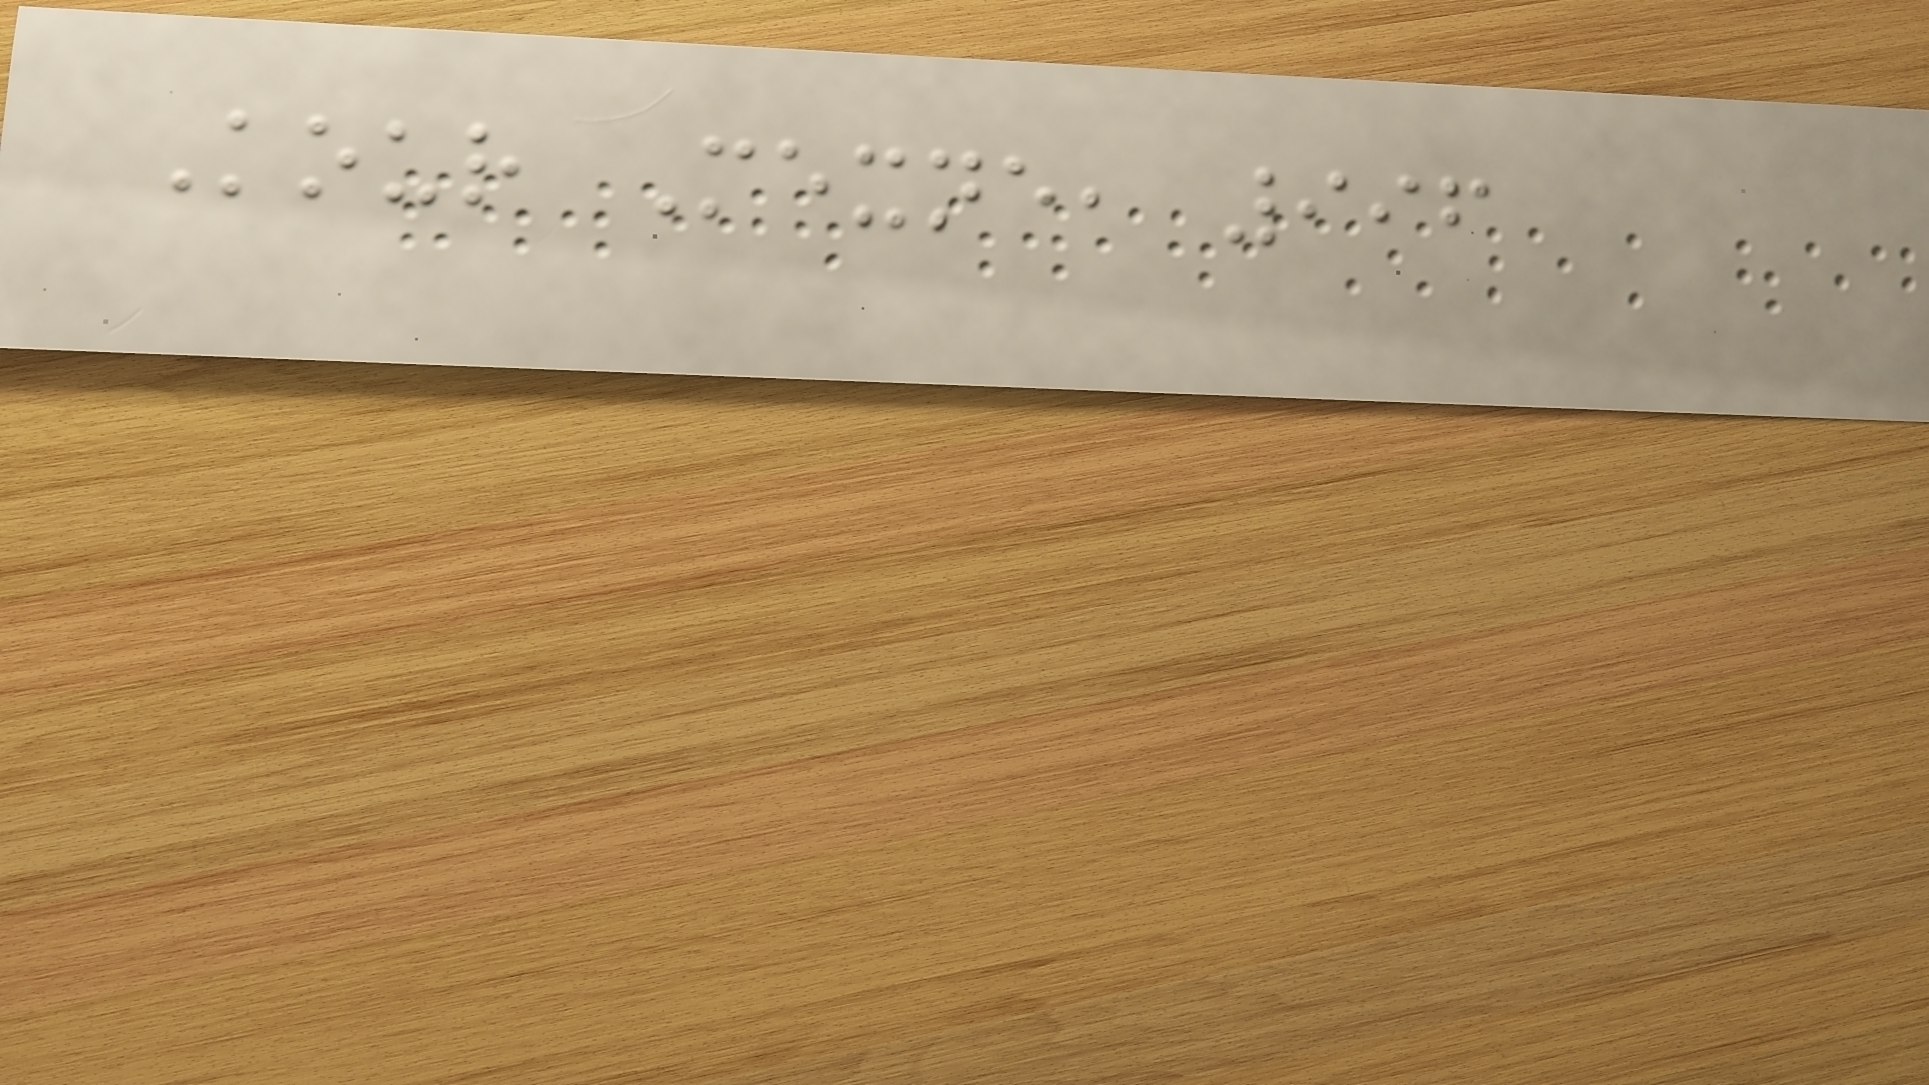Kour Mexne, 996
